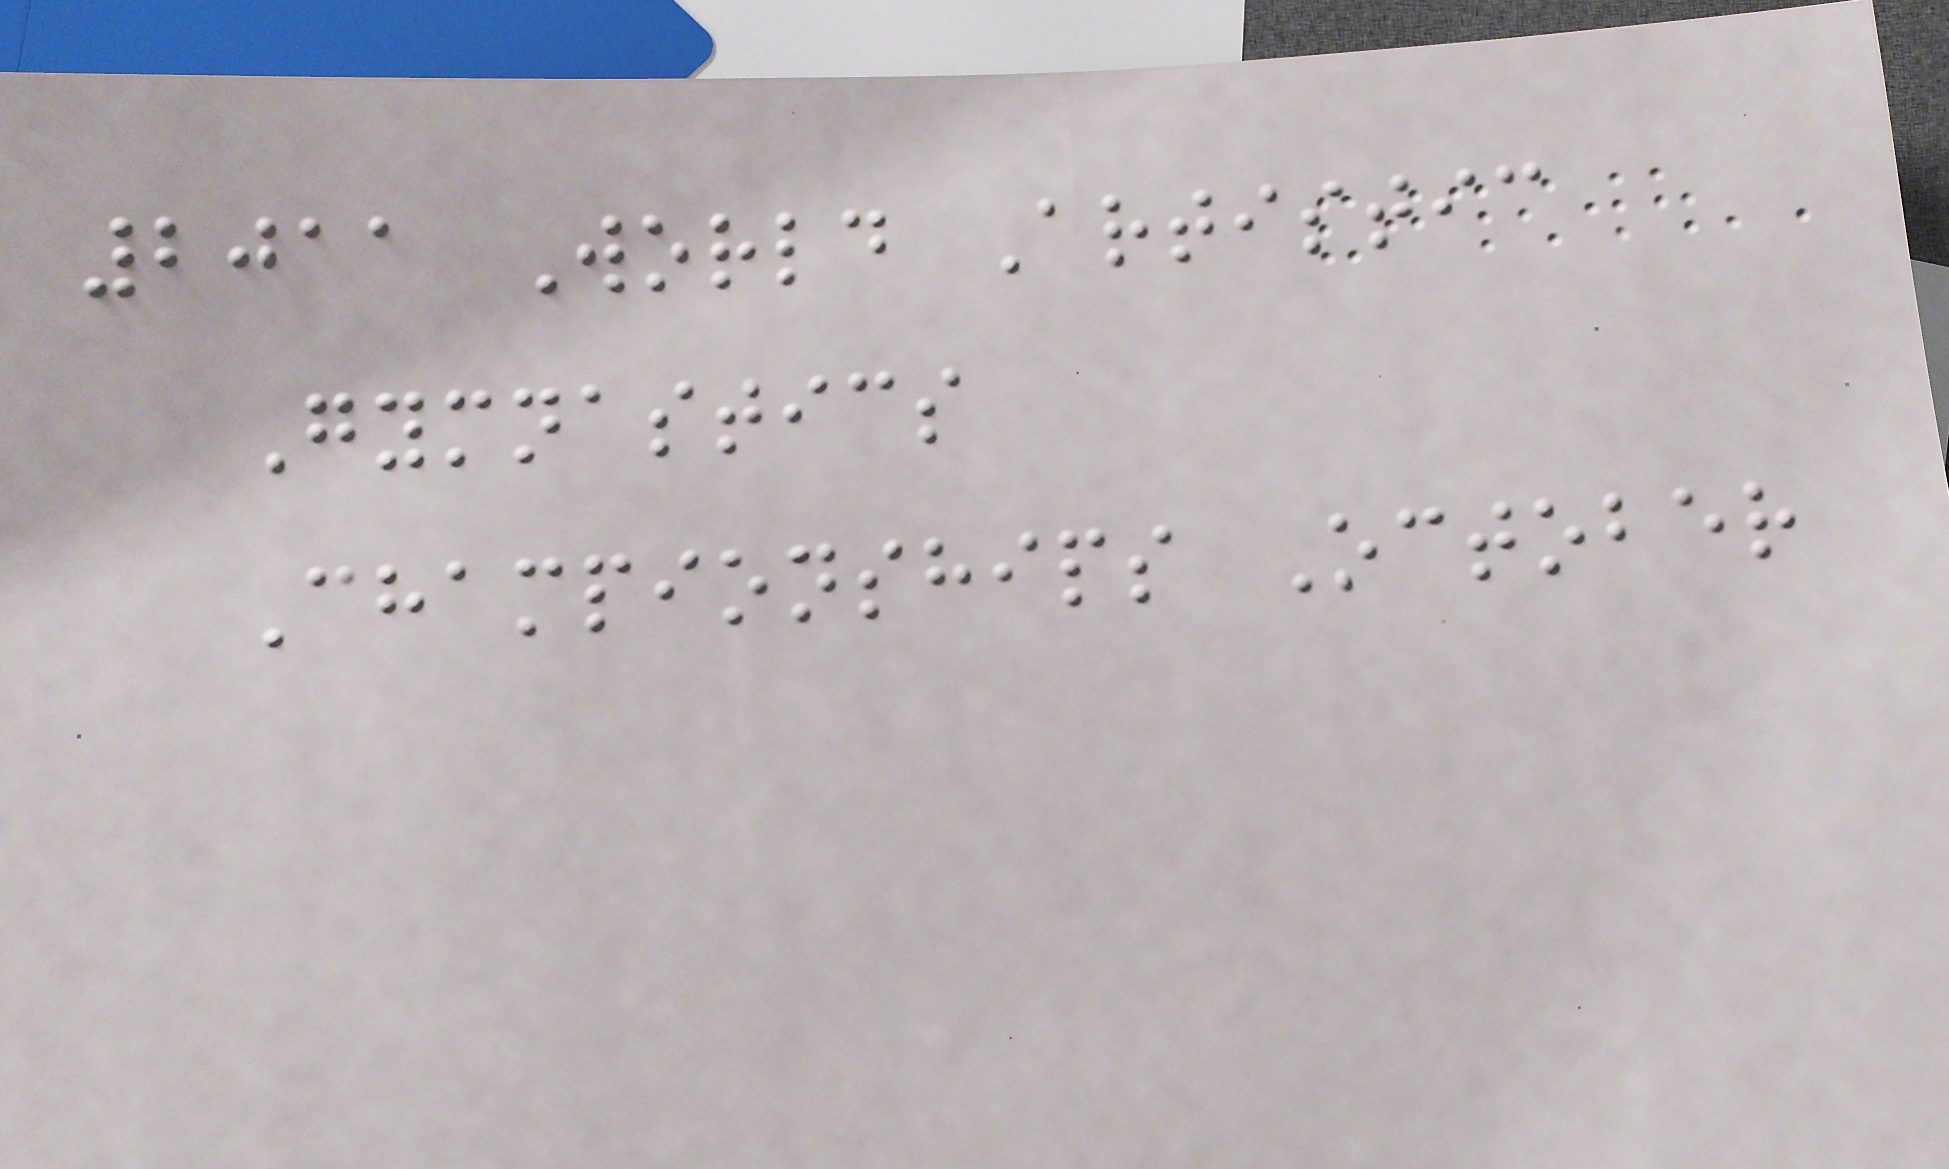2011 World Artistic
Gymnastics
Championships October
